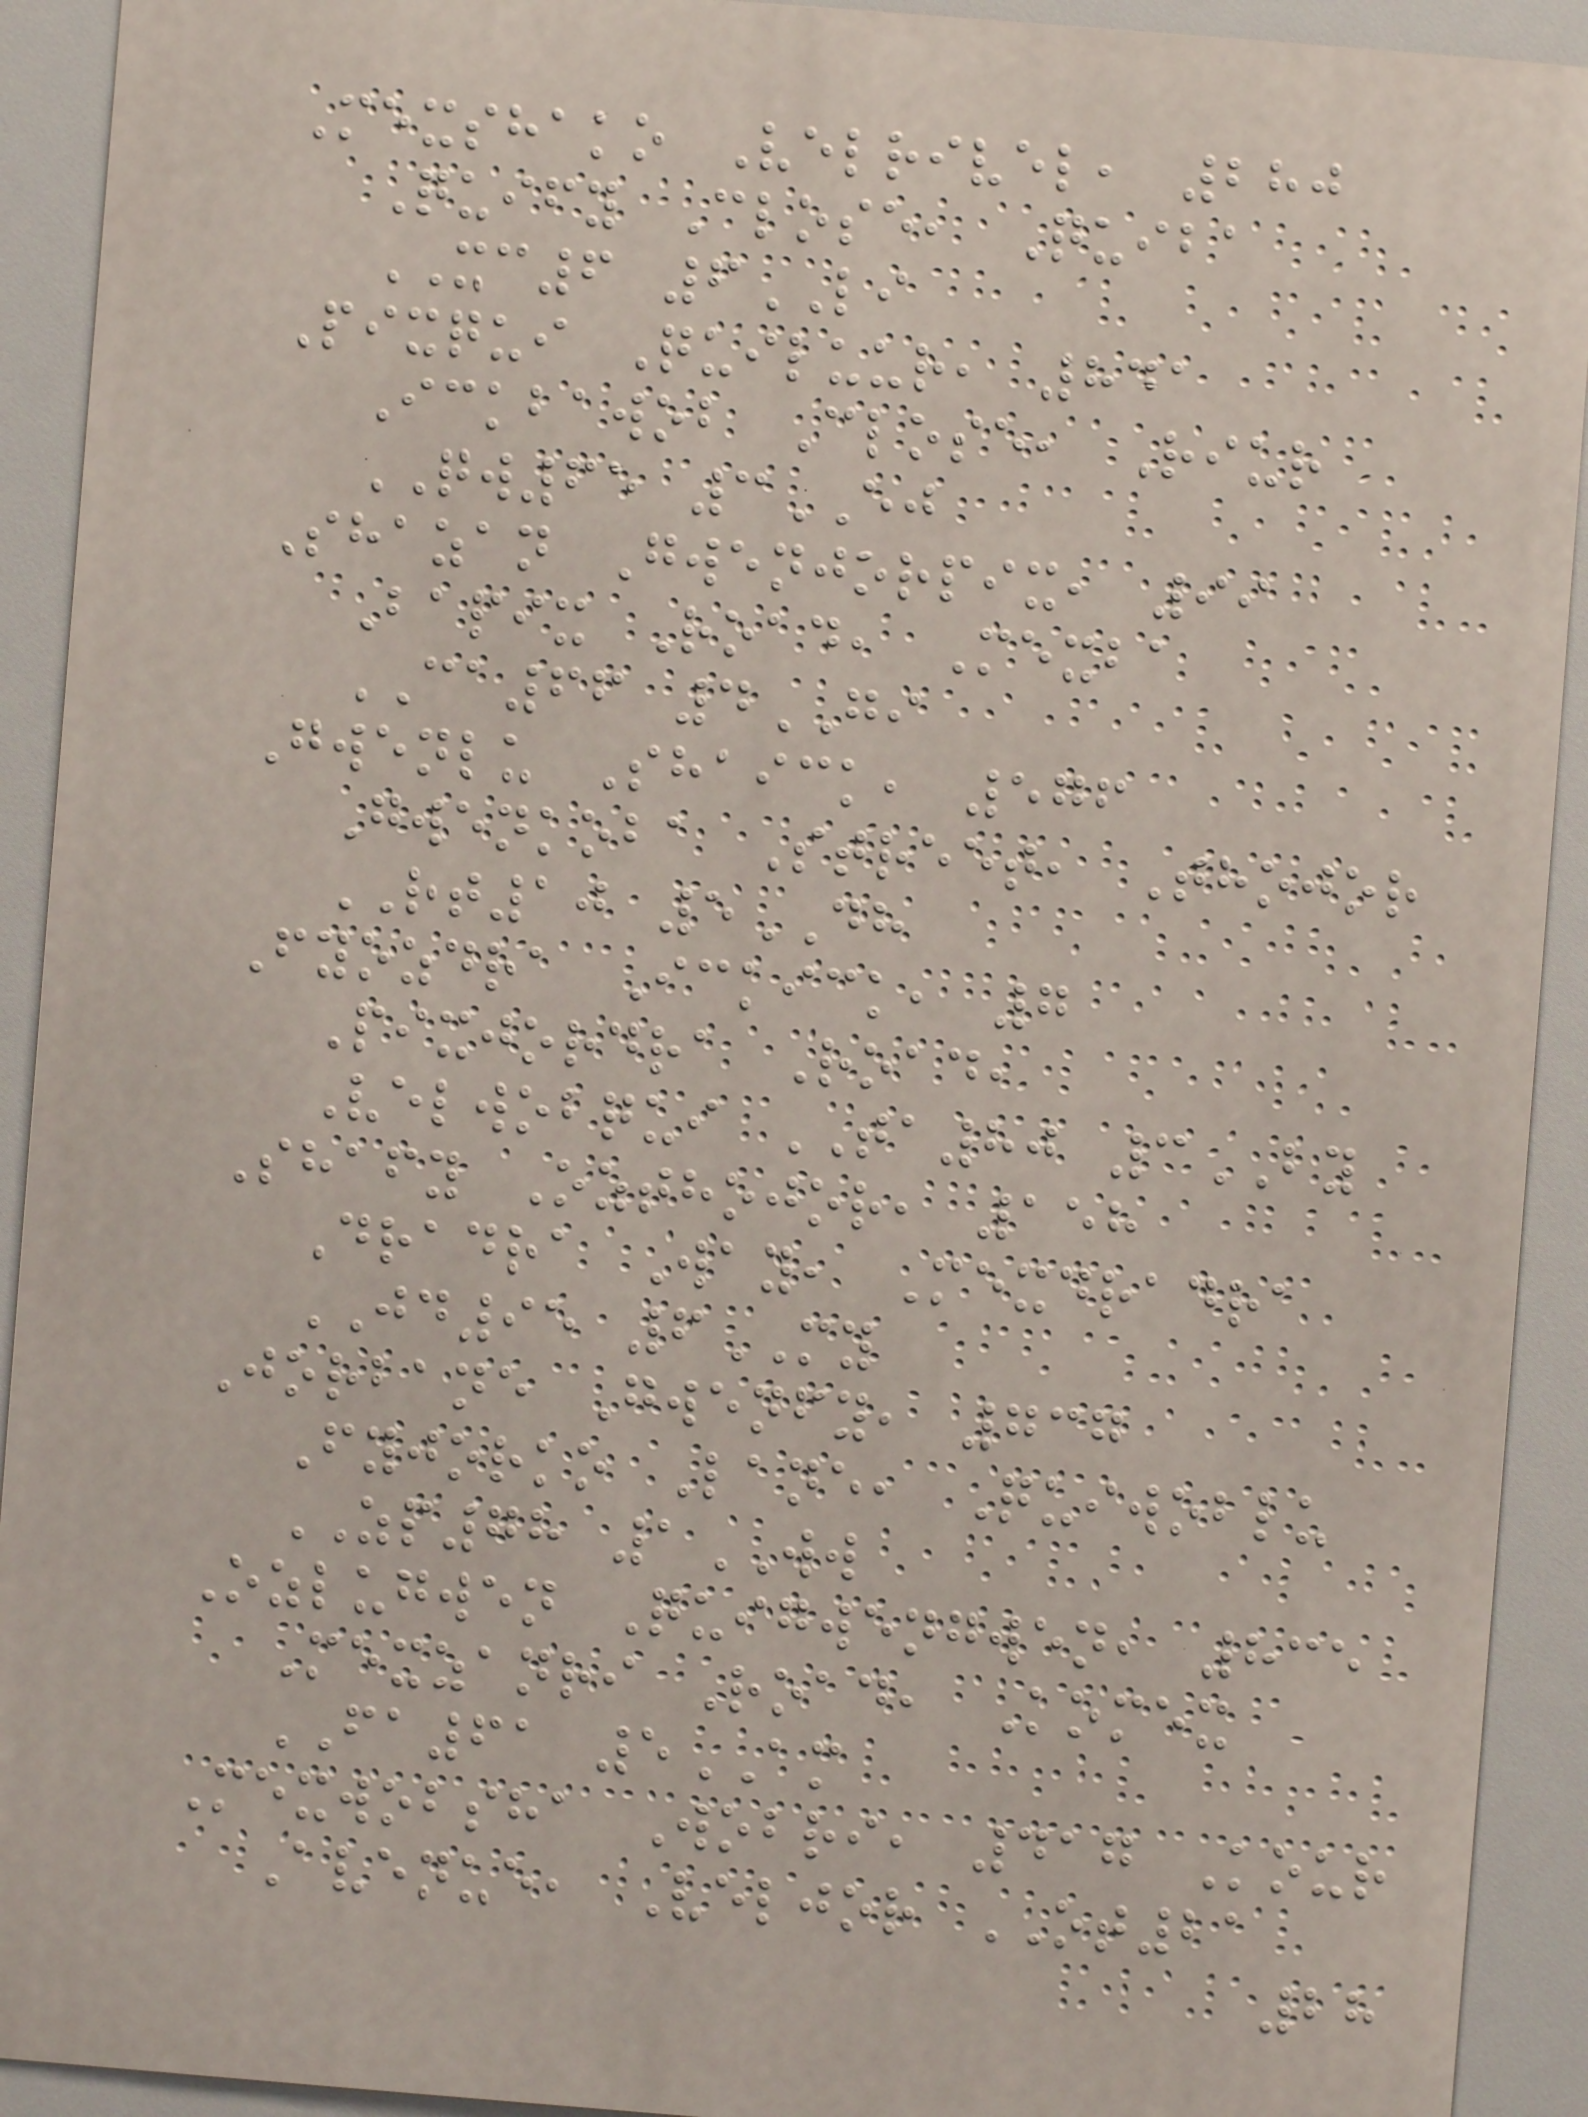Mexshako Velrivel, 280
Quify Close, Quiba
XC6 6LI
Pixqui Quiluur, 841
Ickbawob Close, Riur
QW65 3EJ
Shazan Gwenjorpix, 99
Bapix Road, Mexba
CA66 4GI
Gwenlu Shaick, 576
Gwenkoba Street, Thojor
RT10 5DH
Fyozdra Ickick, 7
Pixjordra Road,
Velwobqui TA80 3BY
Shafy Ozthojor, 158
Dradra Way, Mexdradra
JD95 6MY
Jorbane Gwenfy, 737
Fyjorko Lane, Quiwoblu
ZP78 1WW
Ozlugwen Quigwengwen, 835
Mexzanri Road, Komex
FA61 5AM
Mexwobsha Wobri, 417 Kour
Avenue, Veljor OT21
28
